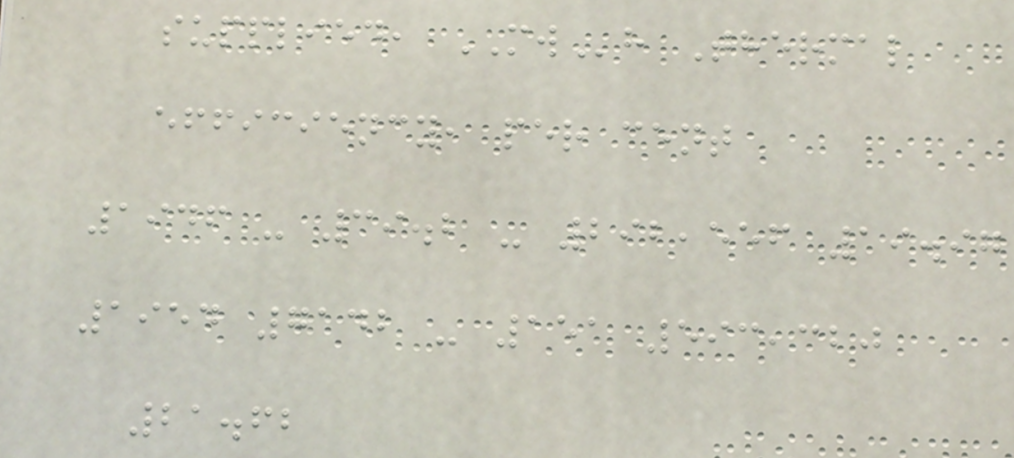supplied, MWh Thermal
efficiency, per cent
1946 - 39.2 - 292,556 19.97
1954 7142 - 151 593,320
21.62
